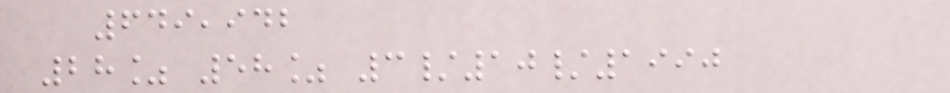649,942
28% 58% 3/10/1990
